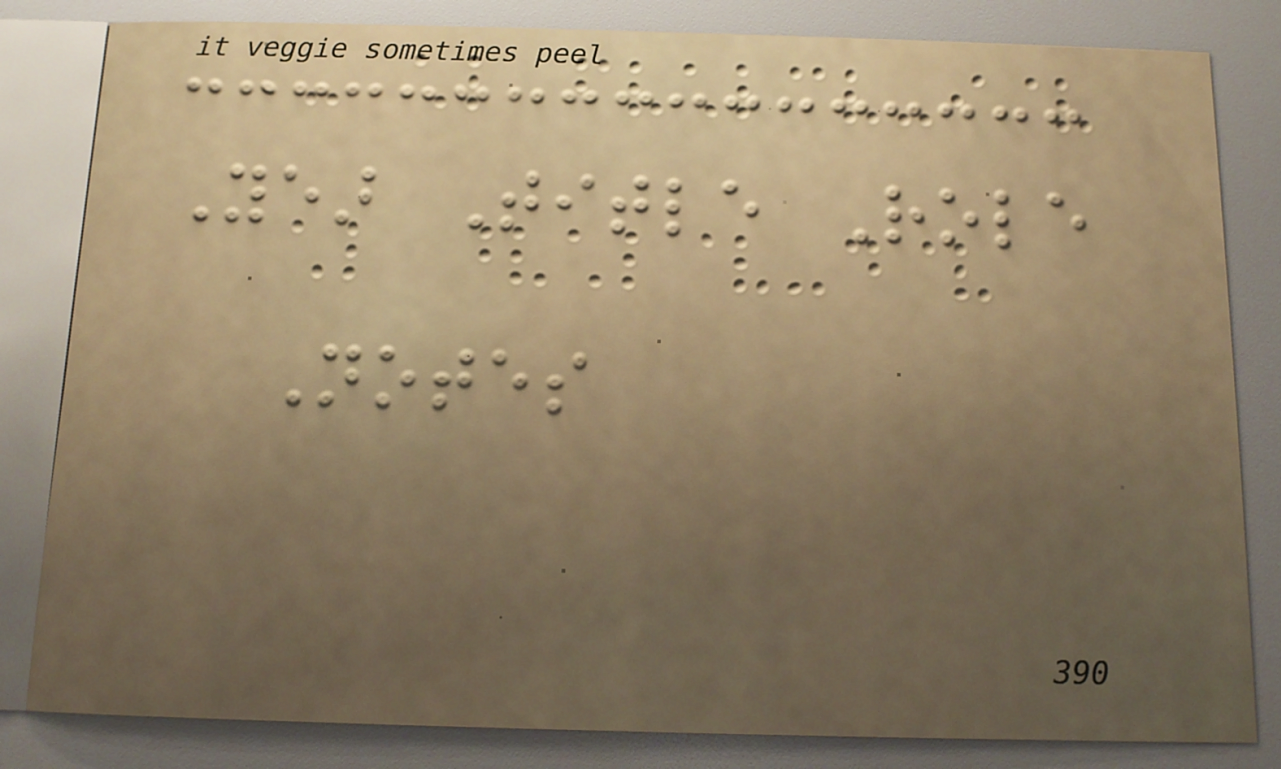Year Title Role
Notes
